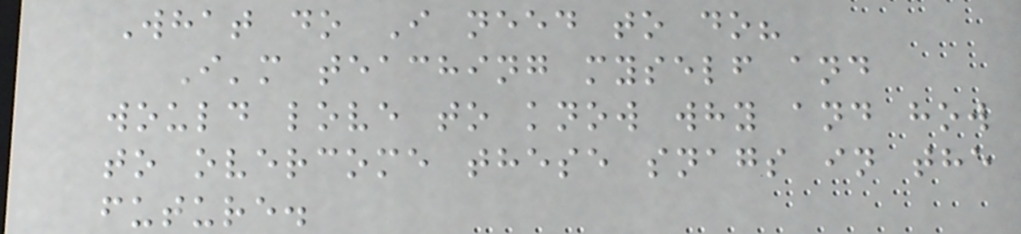What do I need to do?
I'm teaching myself and
would love to know why and how
to overcome these snags in the
future.
